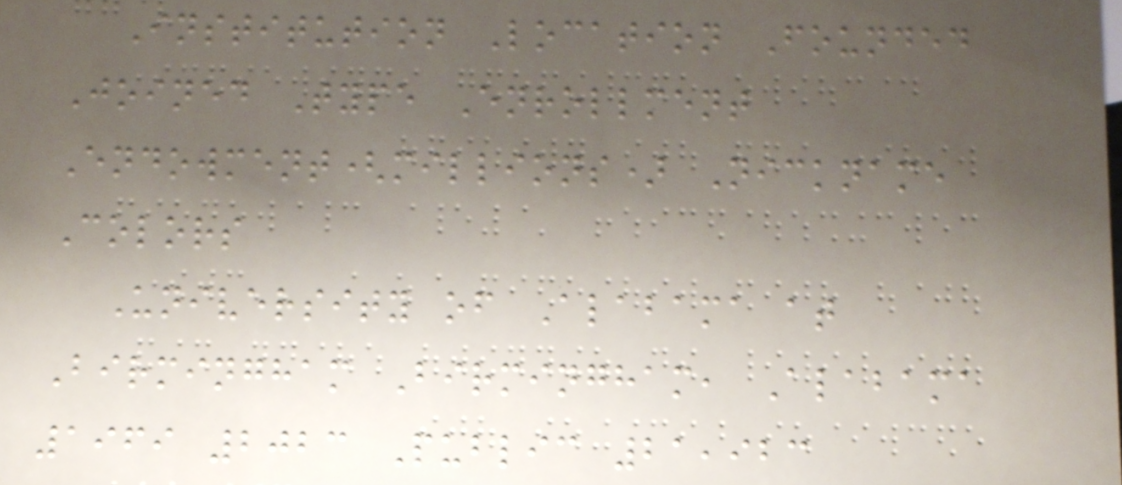Institution Location Founded
Joined Type Enrollment
Endowment(millions) Nickname
Colors
University of Alabama at
Birmingham Birmingham, Alabama
1969 2023 Public 21,923
